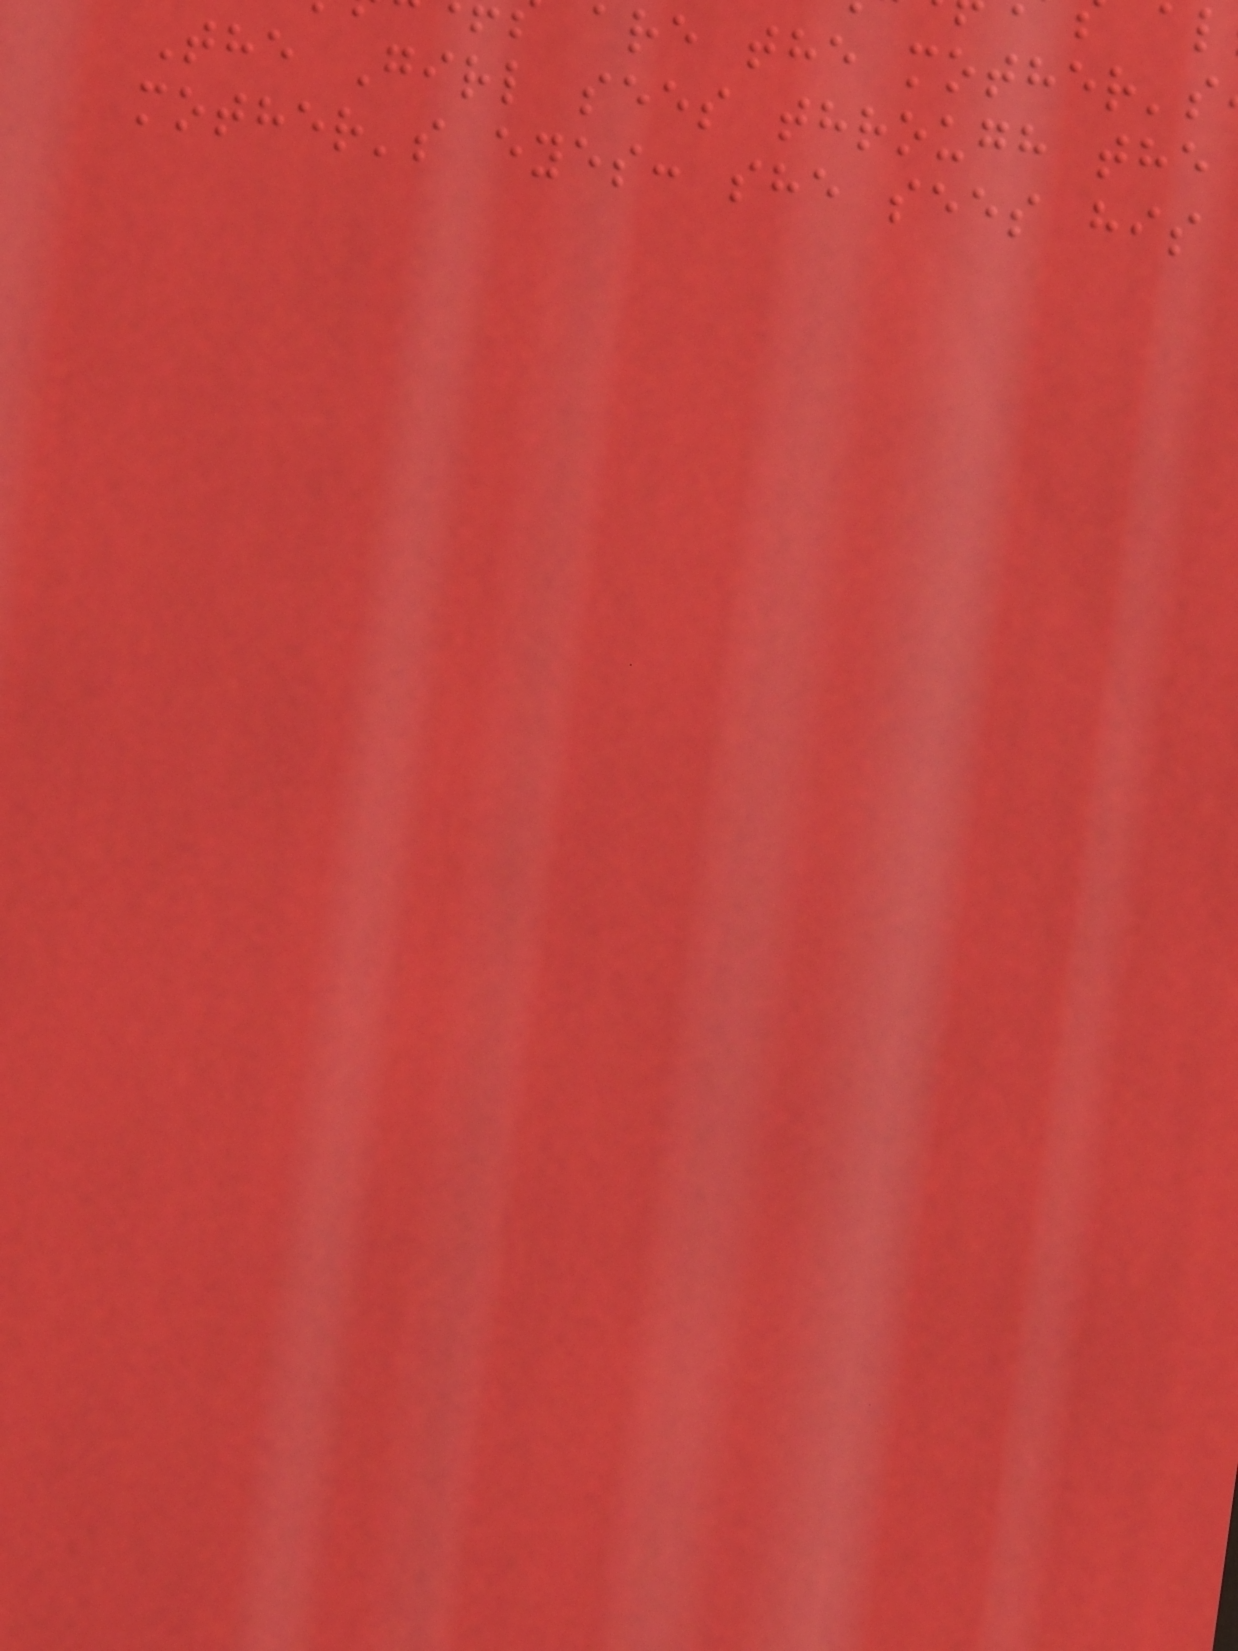are the mother's
The Girl sees through the
mother's eyes: she sees his
